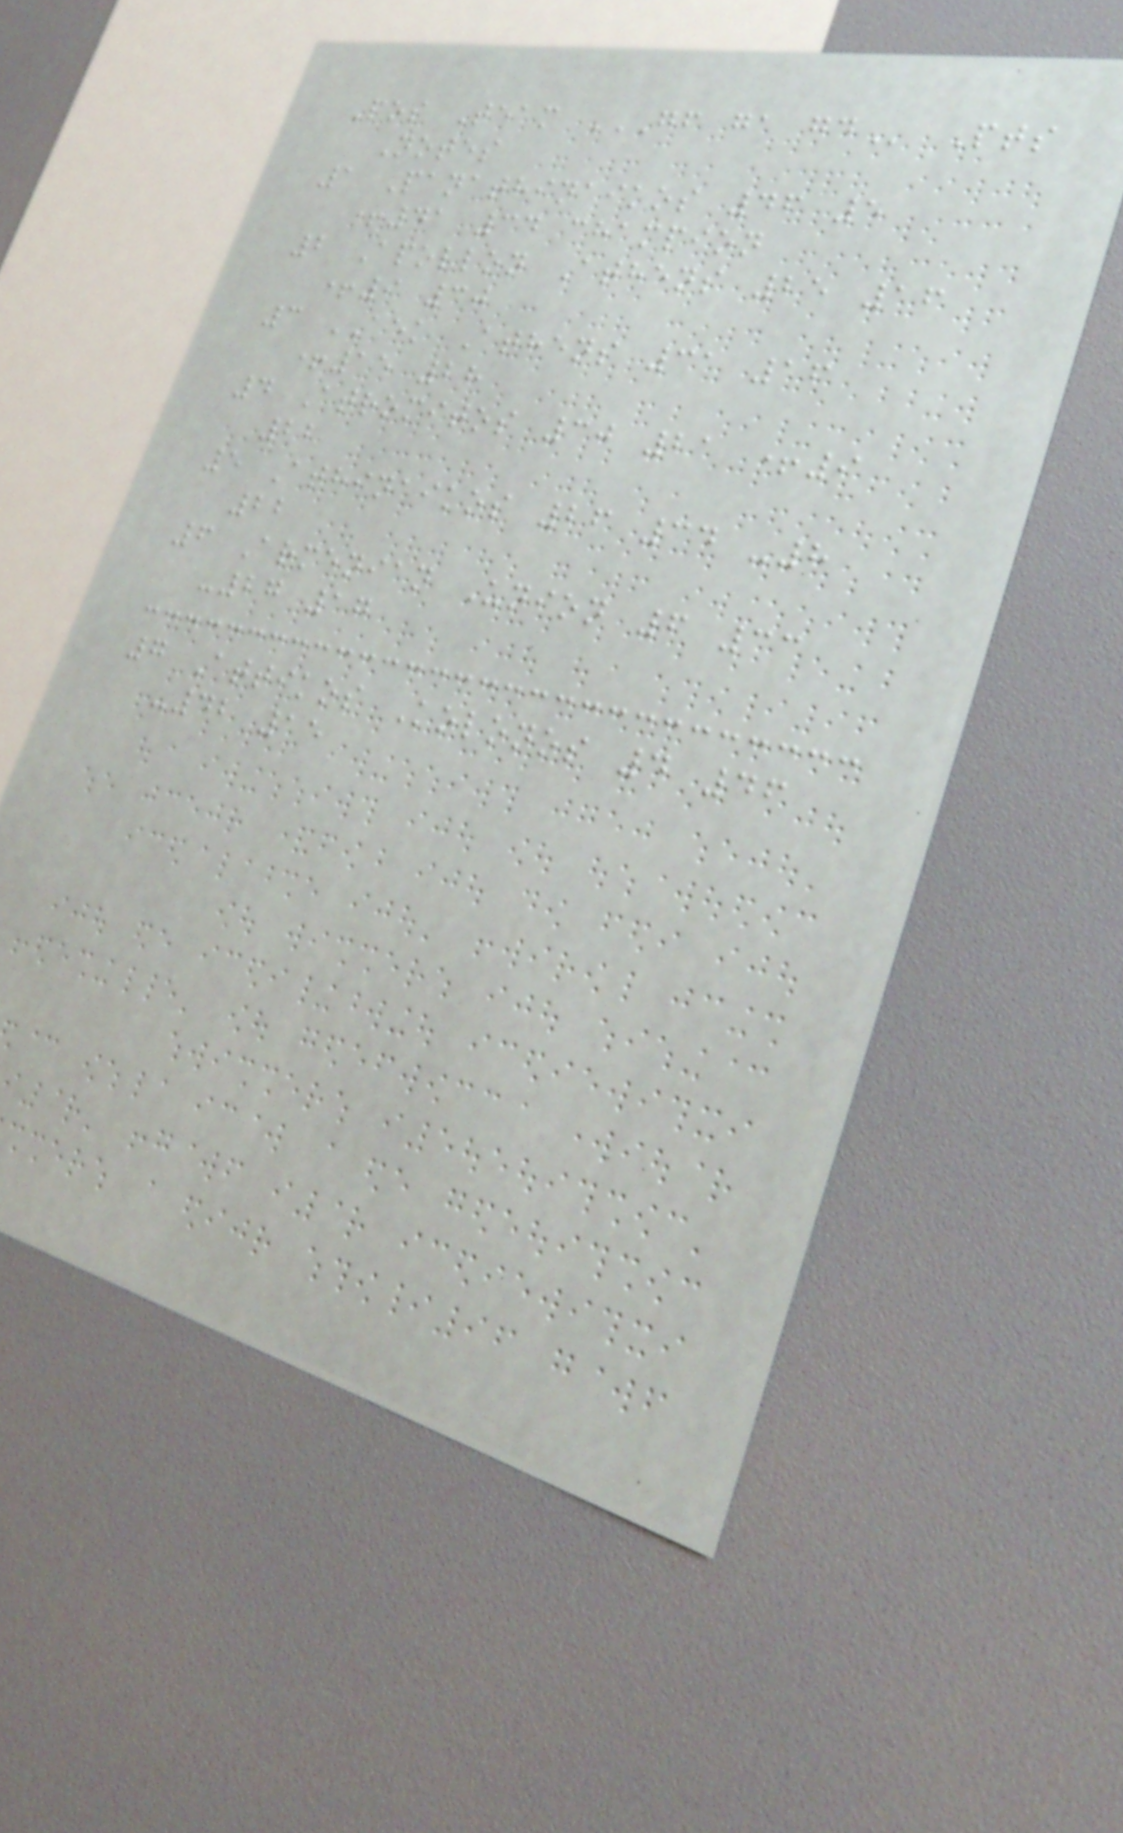Pos Team GF GA GD Pts
Notes
1 Panathinaikos 46 5
+41 34 champion
2 Apollon Athens 25 16
+9 30
3 AEK Athens 31 16
+15 28
4 Atromitos 30 21 +9
22
5 Athinaikos 26 34 -8
22
6 Armenian Union 6 33
-27 17
7 Attikos Kolonos 4 46
-42 15
